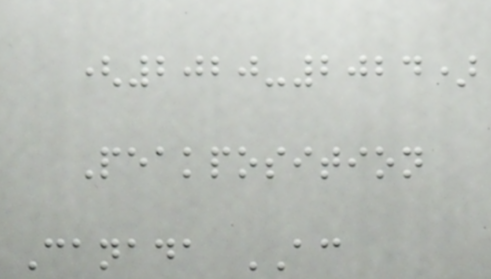(2020-2024)
Peakposition
Canada AC
